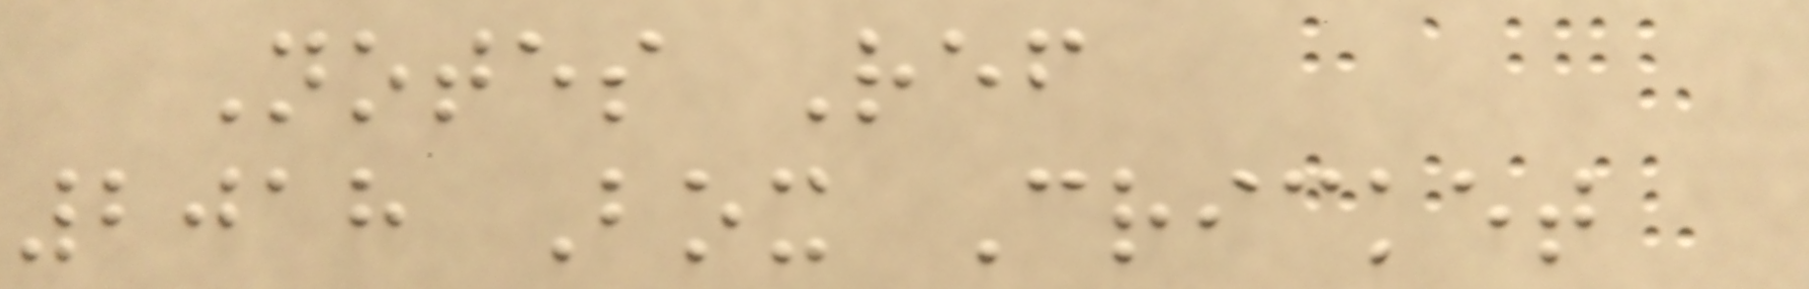Notes Ref
2018 Box Cricket
